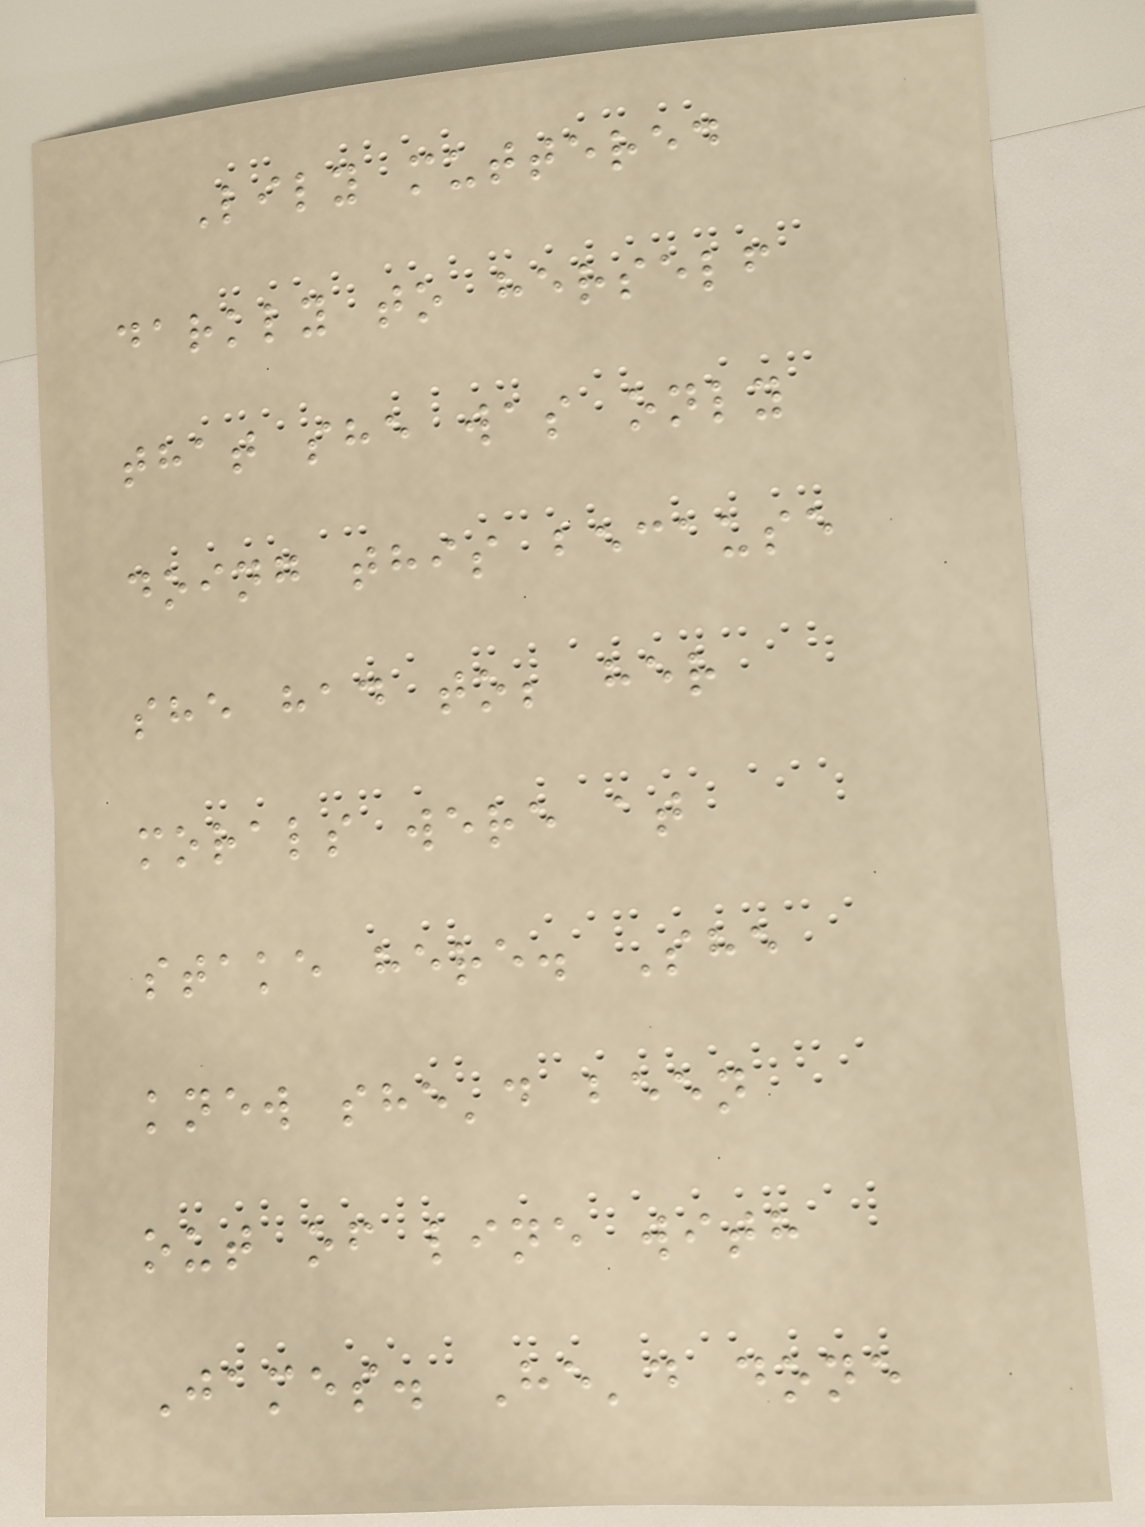Lily muttered
darkly to herself
that she was only
doing this because
she had to; her
morals were at
stake here. She
knew she'd been
out of line with
James. He'd done
